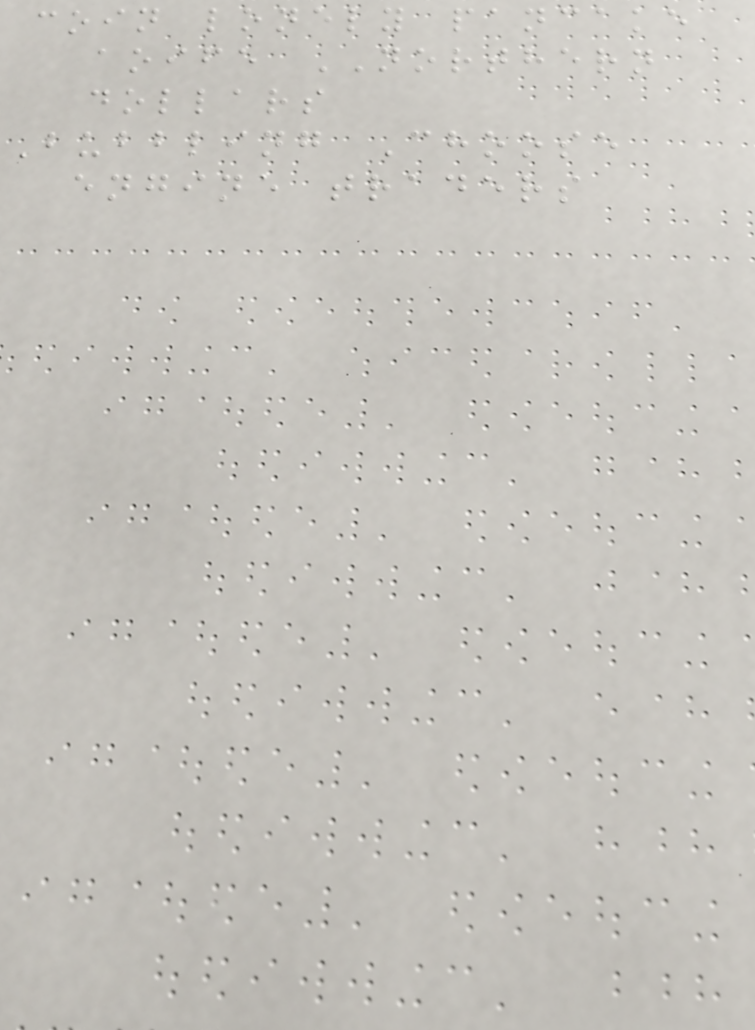coin lonely pancake
aoife NORTHERN
dollars
Bubbling Choose
engine traders
